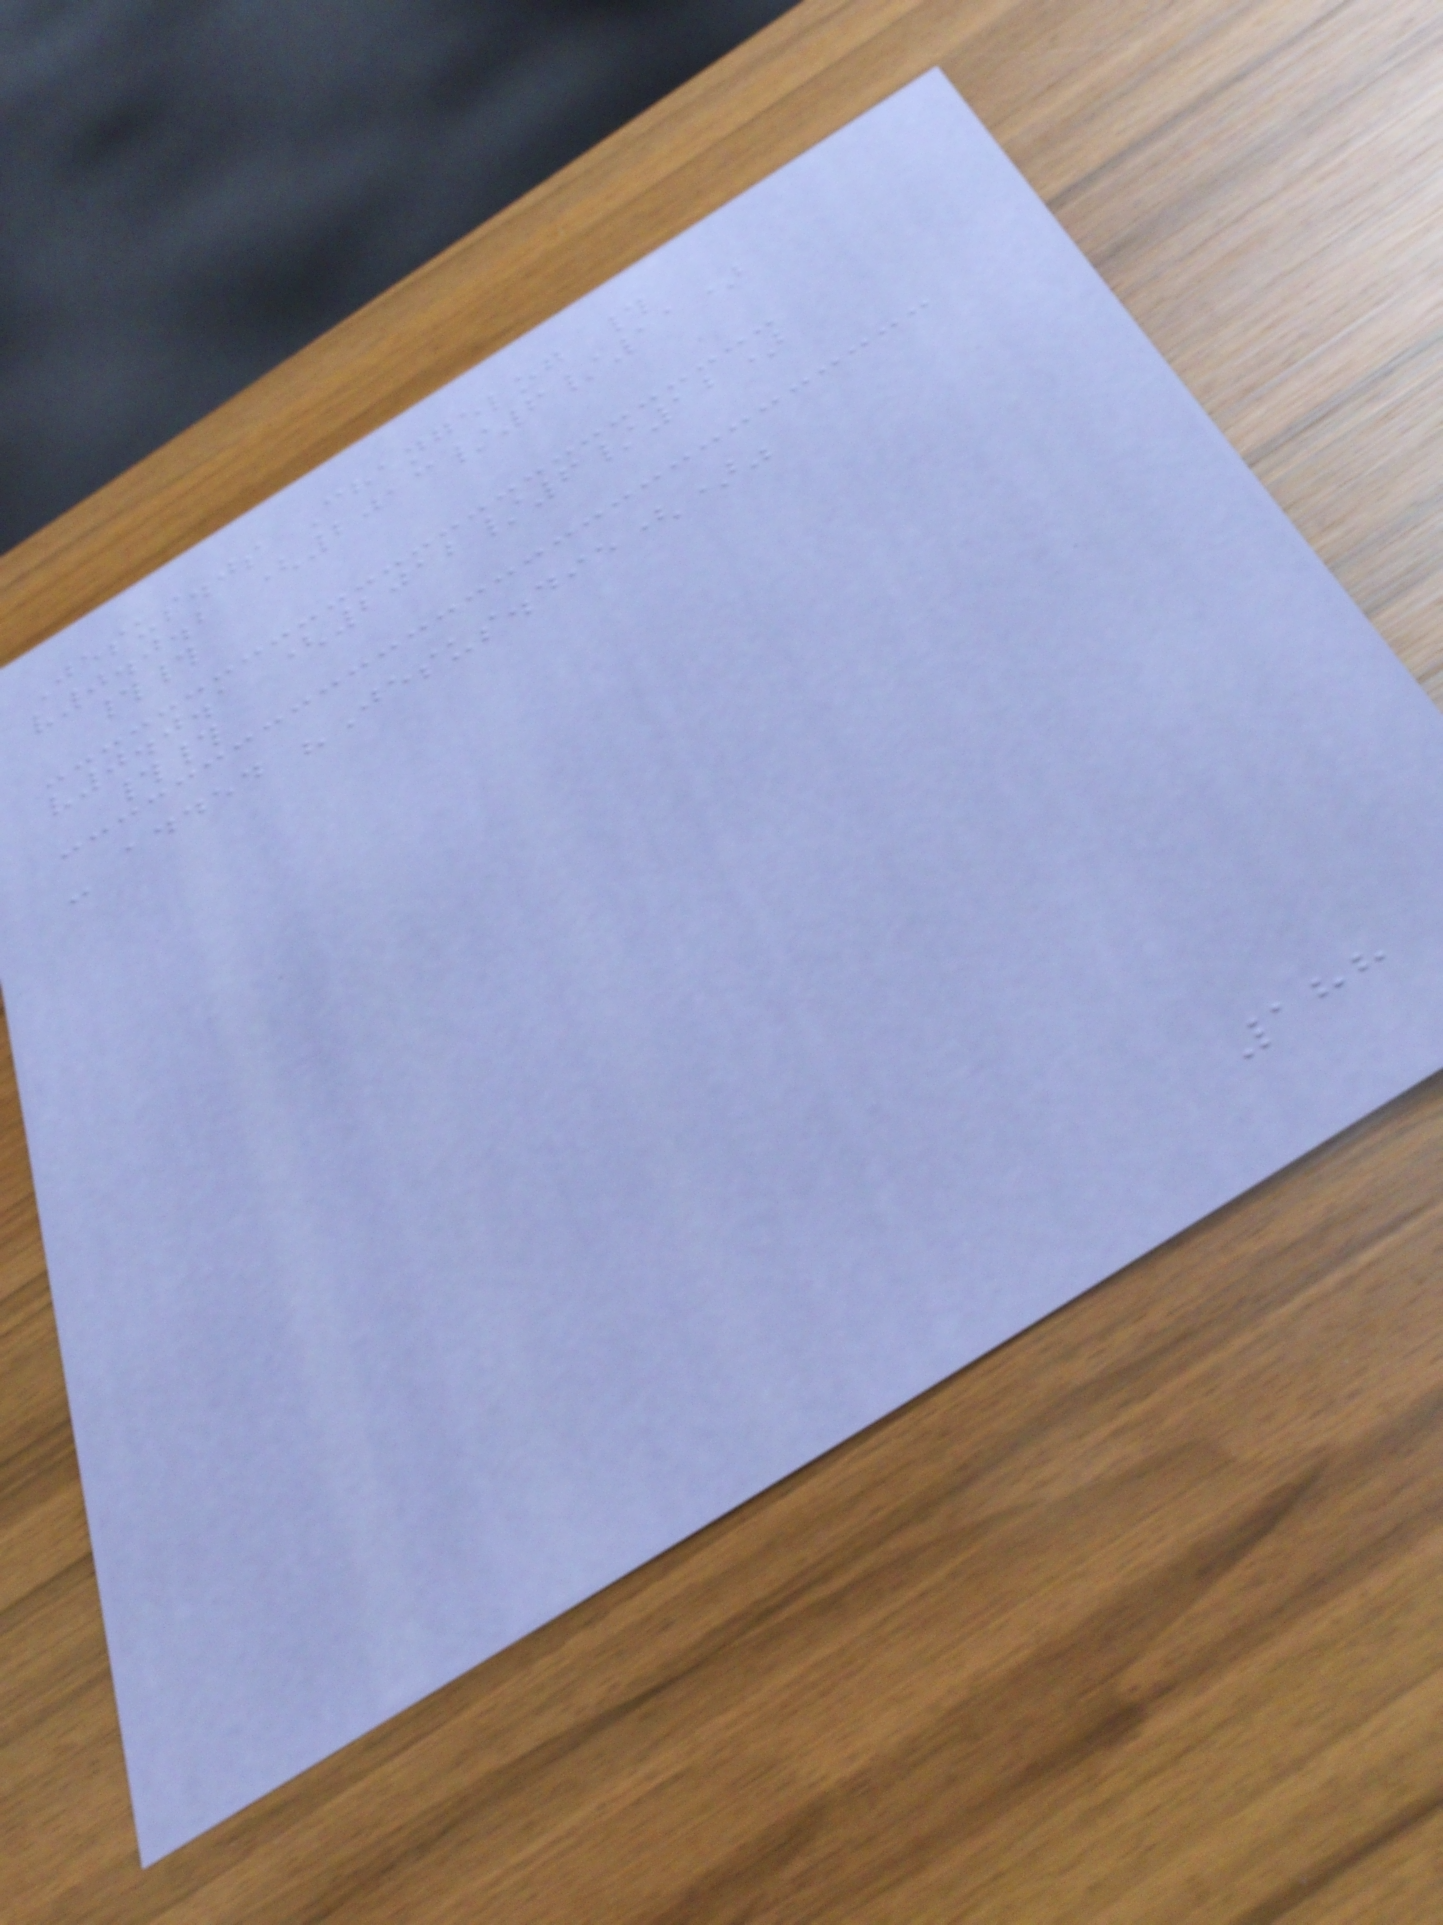Jesus.js Changelog #
v0.0.2 (2013/6/11)
##
v0.0.1 (2012/6/12)
##
- added "Jesus.die()"
188
